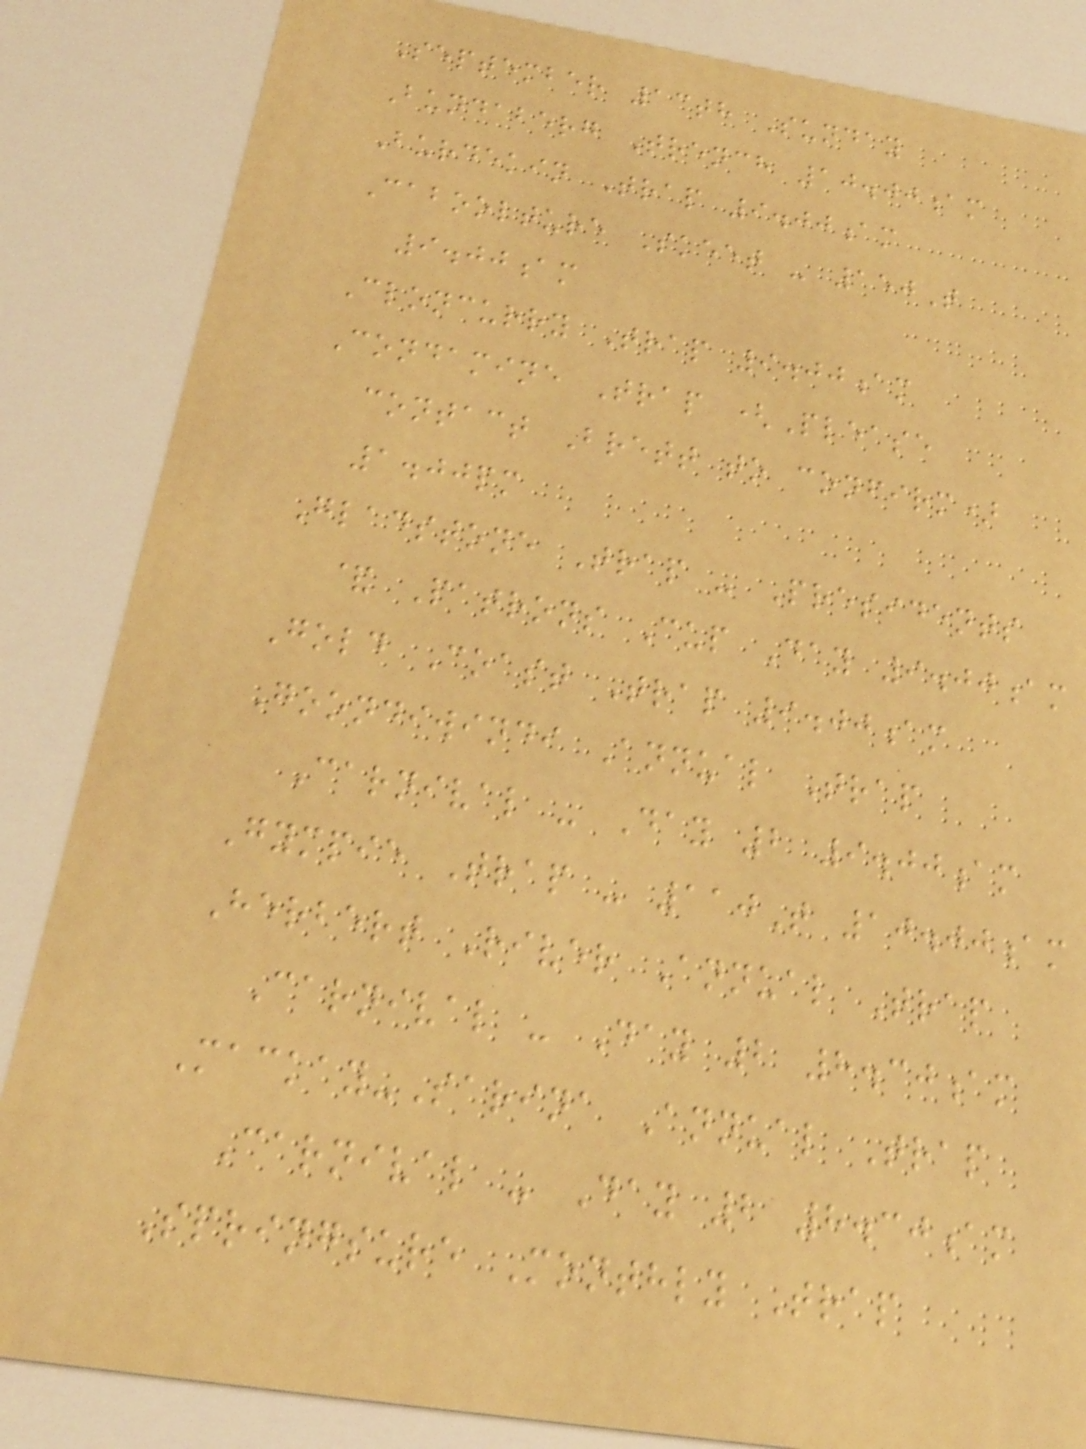September 13th Sunday
Bundaberg Trench 10.00am
Burdekin Trap 9.00am
Caboolture Skeet - 150T
9.00am
Cloncurry Trap 9.00am
Condamine Trap (Please
contact Brett to confirm)
1.00pm
Gladstone Trap - Presidents
& Patrons Cup Day 9.00am
Gold Coast Trap 9.00am
Goondiwindi Annual Trap
Carnival - Day 2 9.00am
Gympie Trap - 110T 10.00am
Herbert River Annual Trap
Carnival - Day 2 8.30am
Mackay-Sarina Annual Trap
Carnival - Day 2 8.30am
Springsure Monthly Trap
